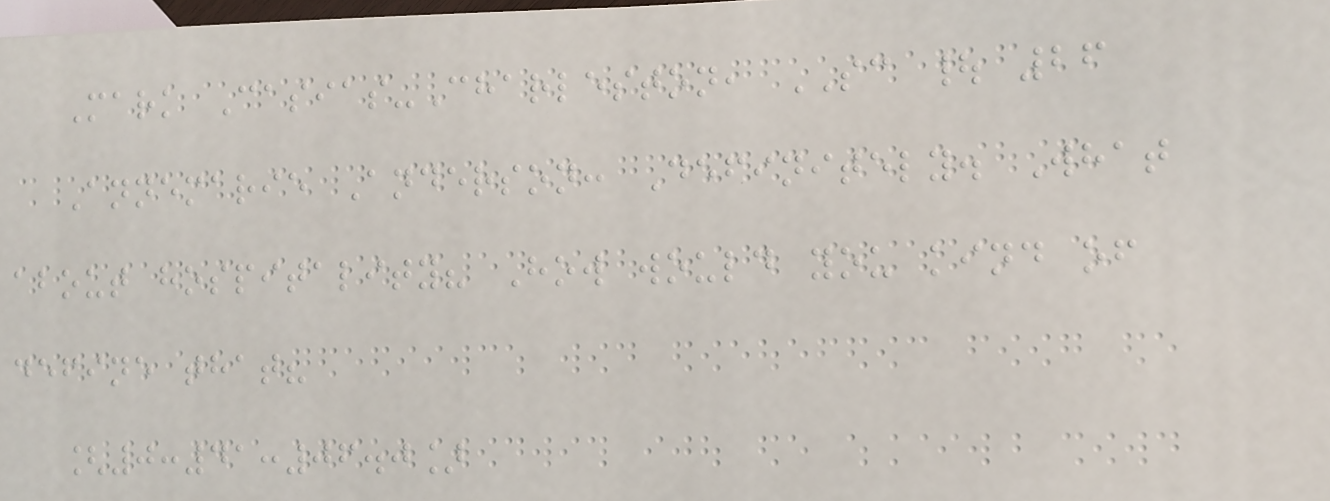Mark Casias-Charleston, SC | 26
Annemarie Anderson: Definitely. What
about hospitality? How would you kind of
define that?
[0:41:06.0]
